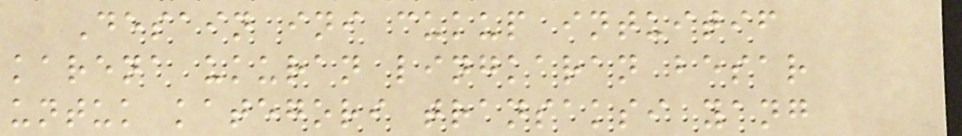Desain ini cukup intuitif
karena ukuran lingkaran besar
untuk kategori transaksi yang
